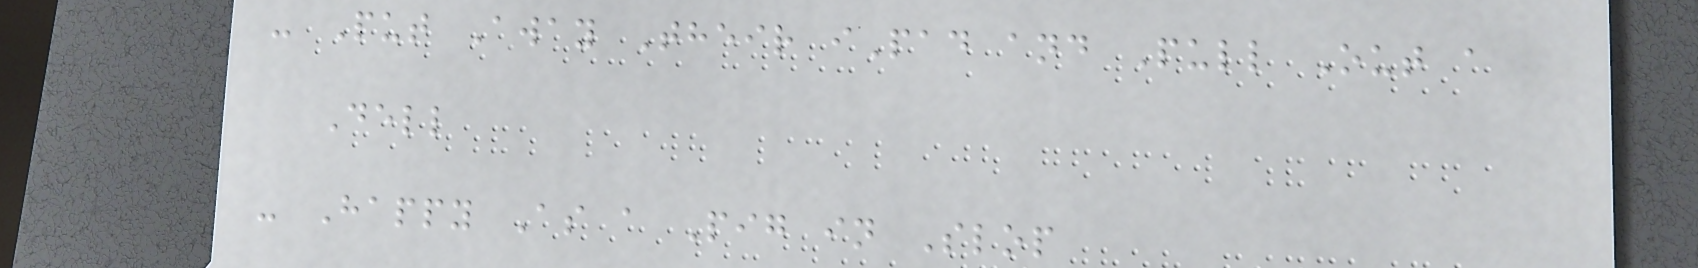- Put Away Their iPad and Pull Out a
Dell
- Happy As a Pig in Slop
